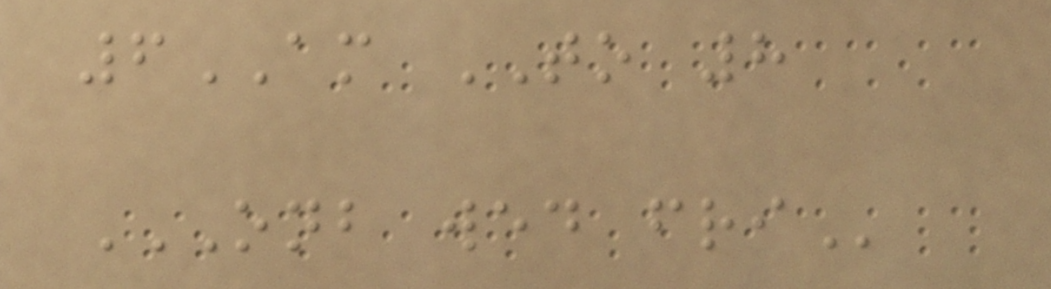6AM TO 8
ONB WED FRI
